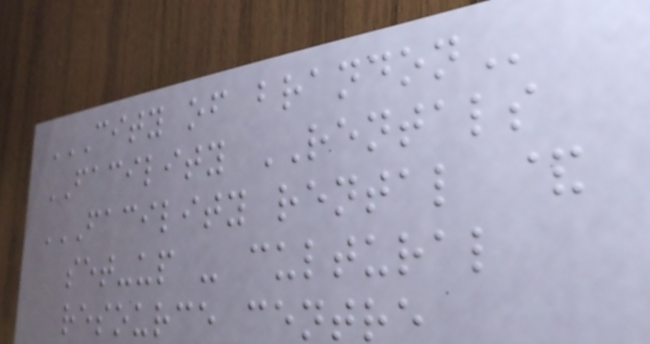CITY OF BRANDON
FACILITY RENTALS
FACILITY RENTAL &
SET-UP - CULTURAL
RESOURCE CENTRE
